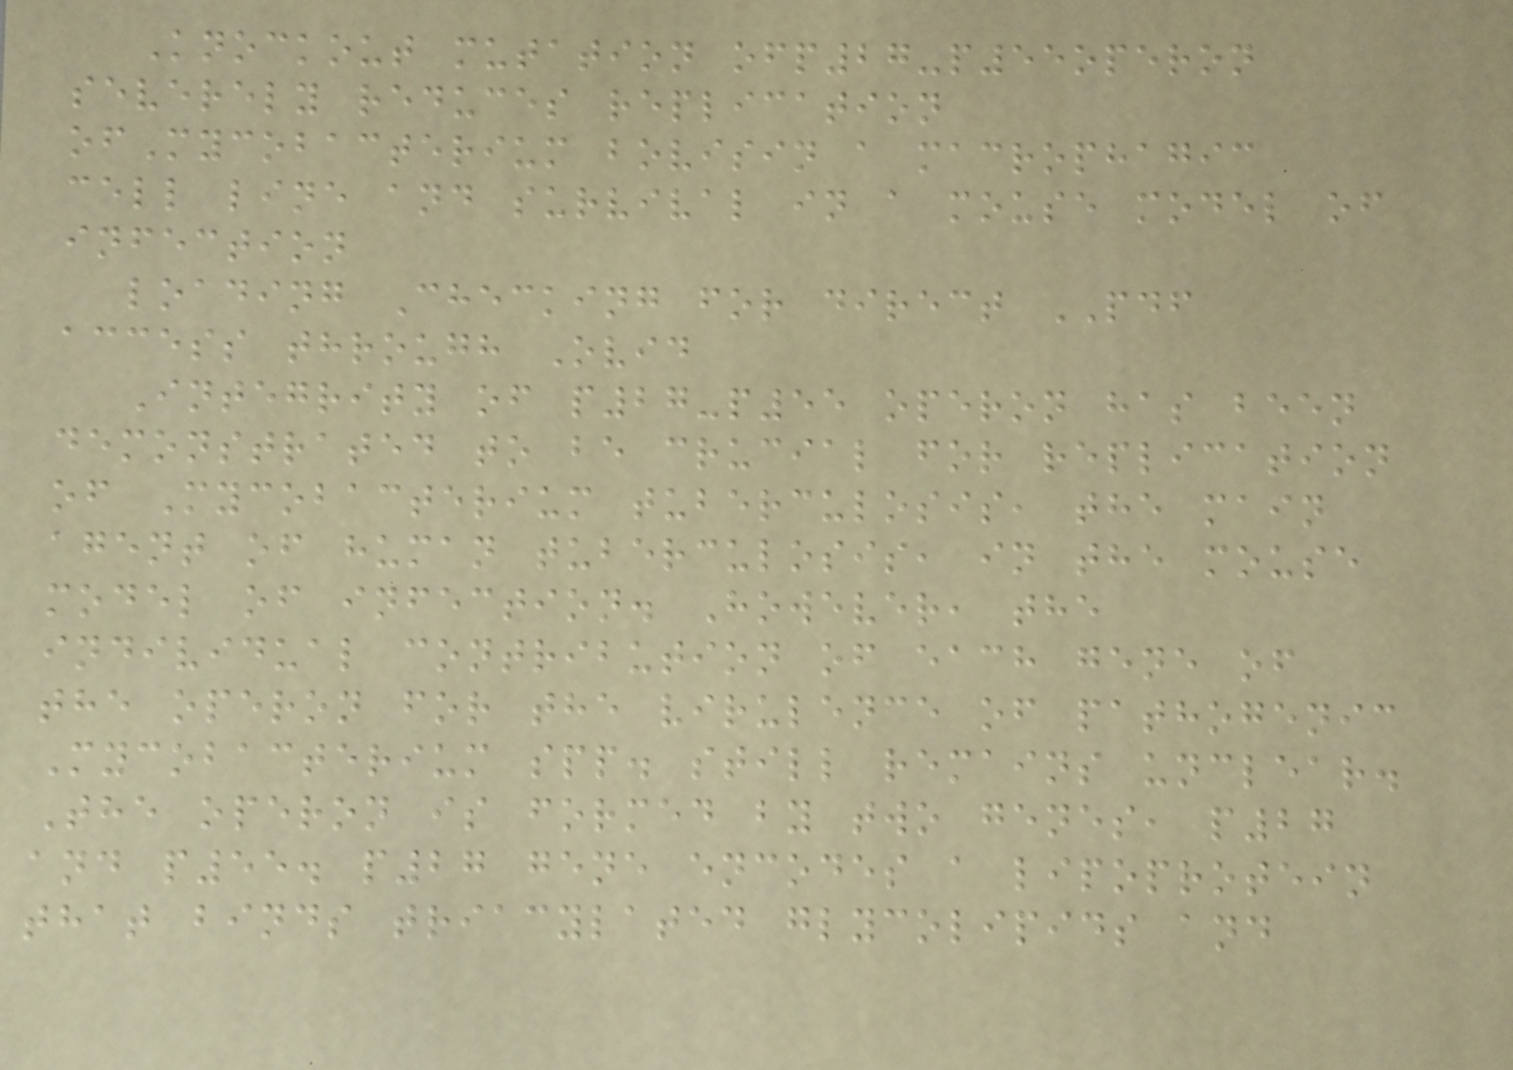Knockout mutation ofp27-p55operon
severely reduces replication
ofMycobacterium bovisin a macrophagic
cell line and survival in a mouse model of
infection
loading Checking for direct PDF
access through Ovid
Integrity of p27-p55 operon has been
demonstrated to be crucial for replication
of Mycobacterium tuberculosis, the main
agent of human tuberculosis, in the mouse
model of infection. However, the
individual contribution of each gene of
the operon for the virulence of pathogenic
Mycobacterium spp. still remains unclear.
The operon is formed by two genes, p27
and p55. p27 gene encodes a lipoprotein
that binds triacylated glycolipids and
